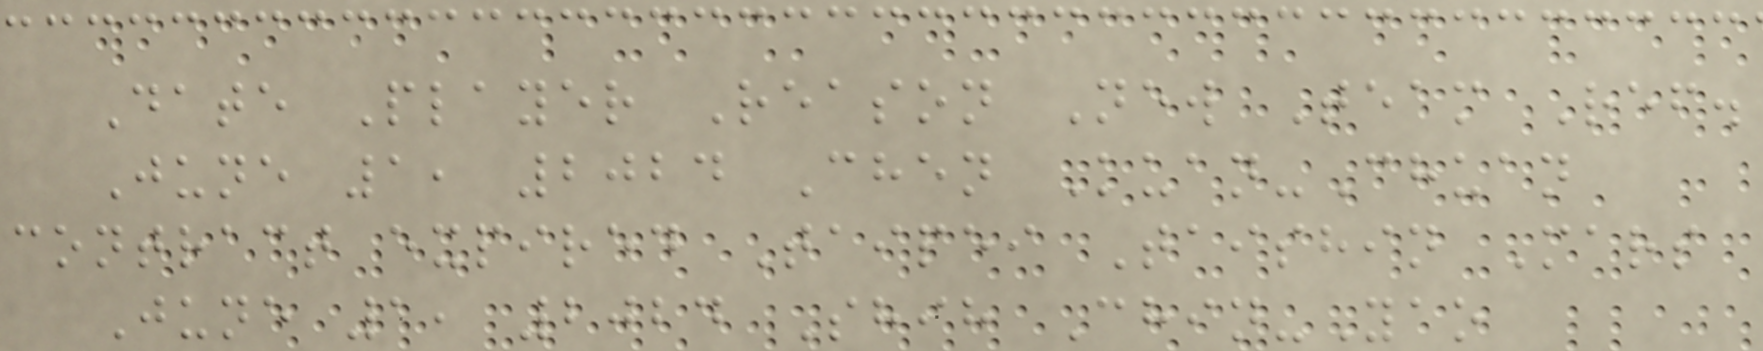Date Player Reason New Team Ref.
June 1, 2024 Chen Kuan-Chuan
contract expired Taipei Taishin Mars
June 1, 2024 Shih Chin-Yao
